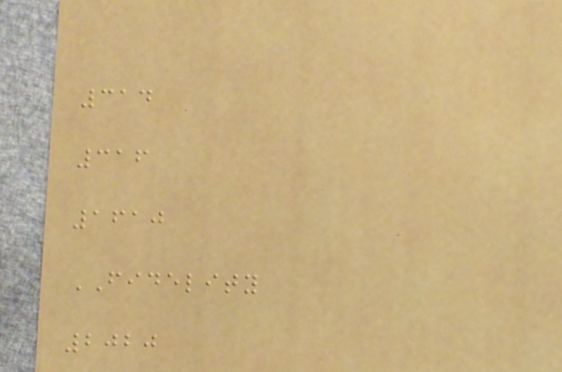314
316
1610
FIDELITY
2020
